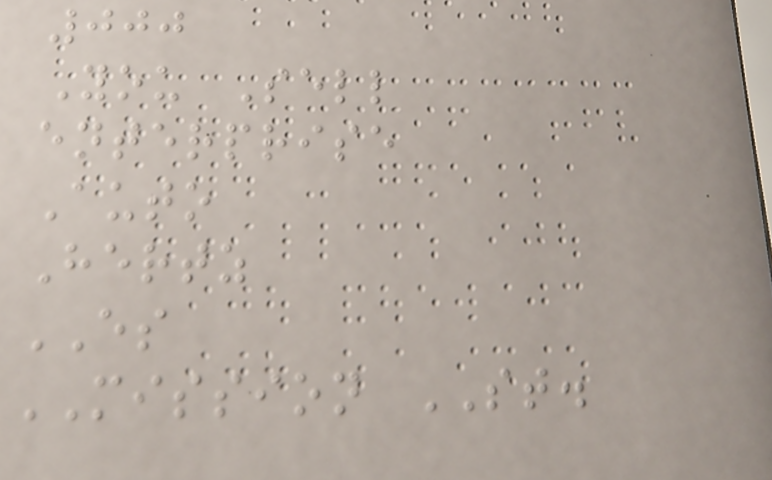000
You Sell
enterprise
Auto
Hertz
ES
MISSION ST.
